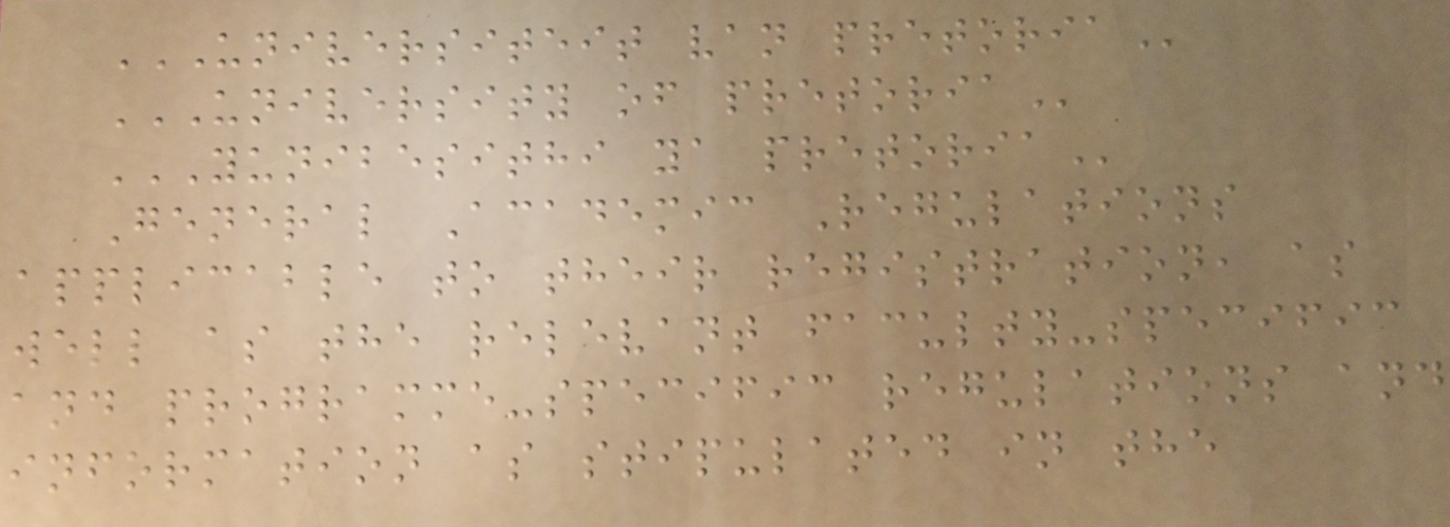UNIVERSITEIT VAN PRETORIA
UNIVERSITY OF PRETORIA
YUNIBESITHI YA PRETORIA
General Academic Regulations
applicable to their registration, as
well as the relevant faculty-specific
and programme-specific regulations and
information as stipulated in the
